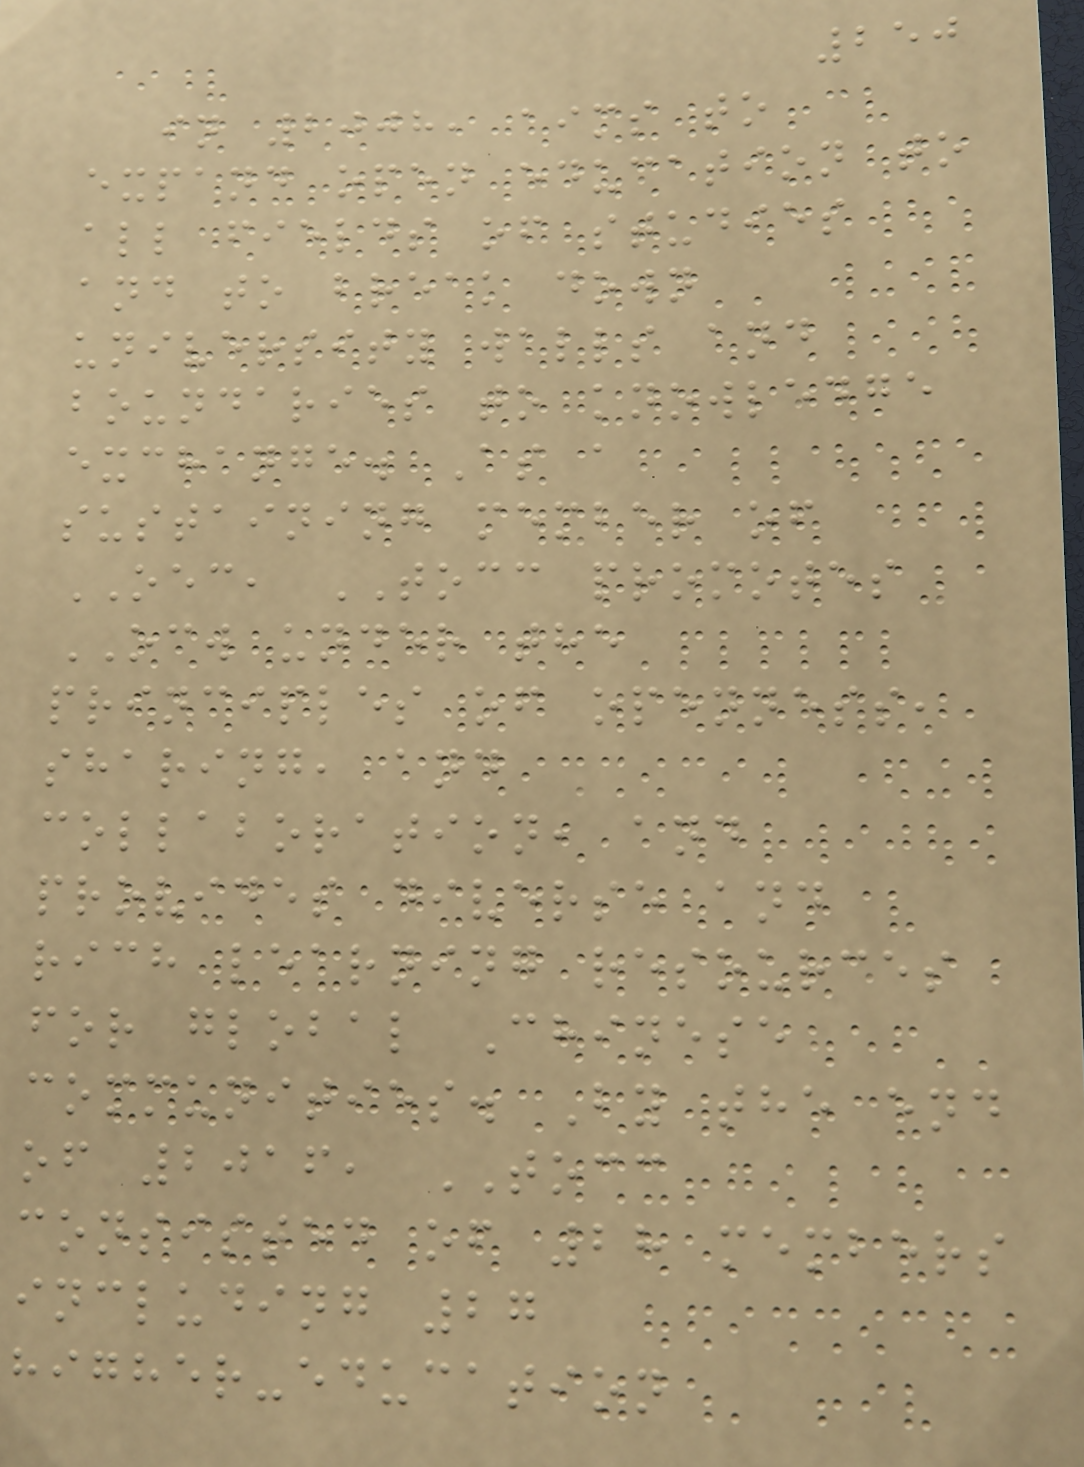250
in 2008, aims to
expand open education to
all fields of studies
and to break down
university walls and
boundaries to knowledge
exchange. As a
sustaining member of
OEC, TOCC promotes
OCW under the
principles of openness,
sharing, and
collaboration, and
provides diverse and
rich learning resources
for global Chinese
communities. By the end
of 2016, TOCC
consisted of 28 members
including 27
higher-education
